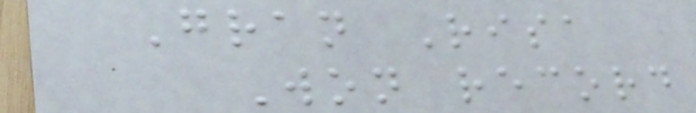Gran Risa
Won record
